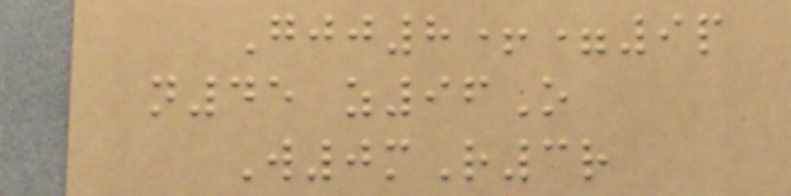Gjj8+=9p
n45 z96O
W0mR3r
